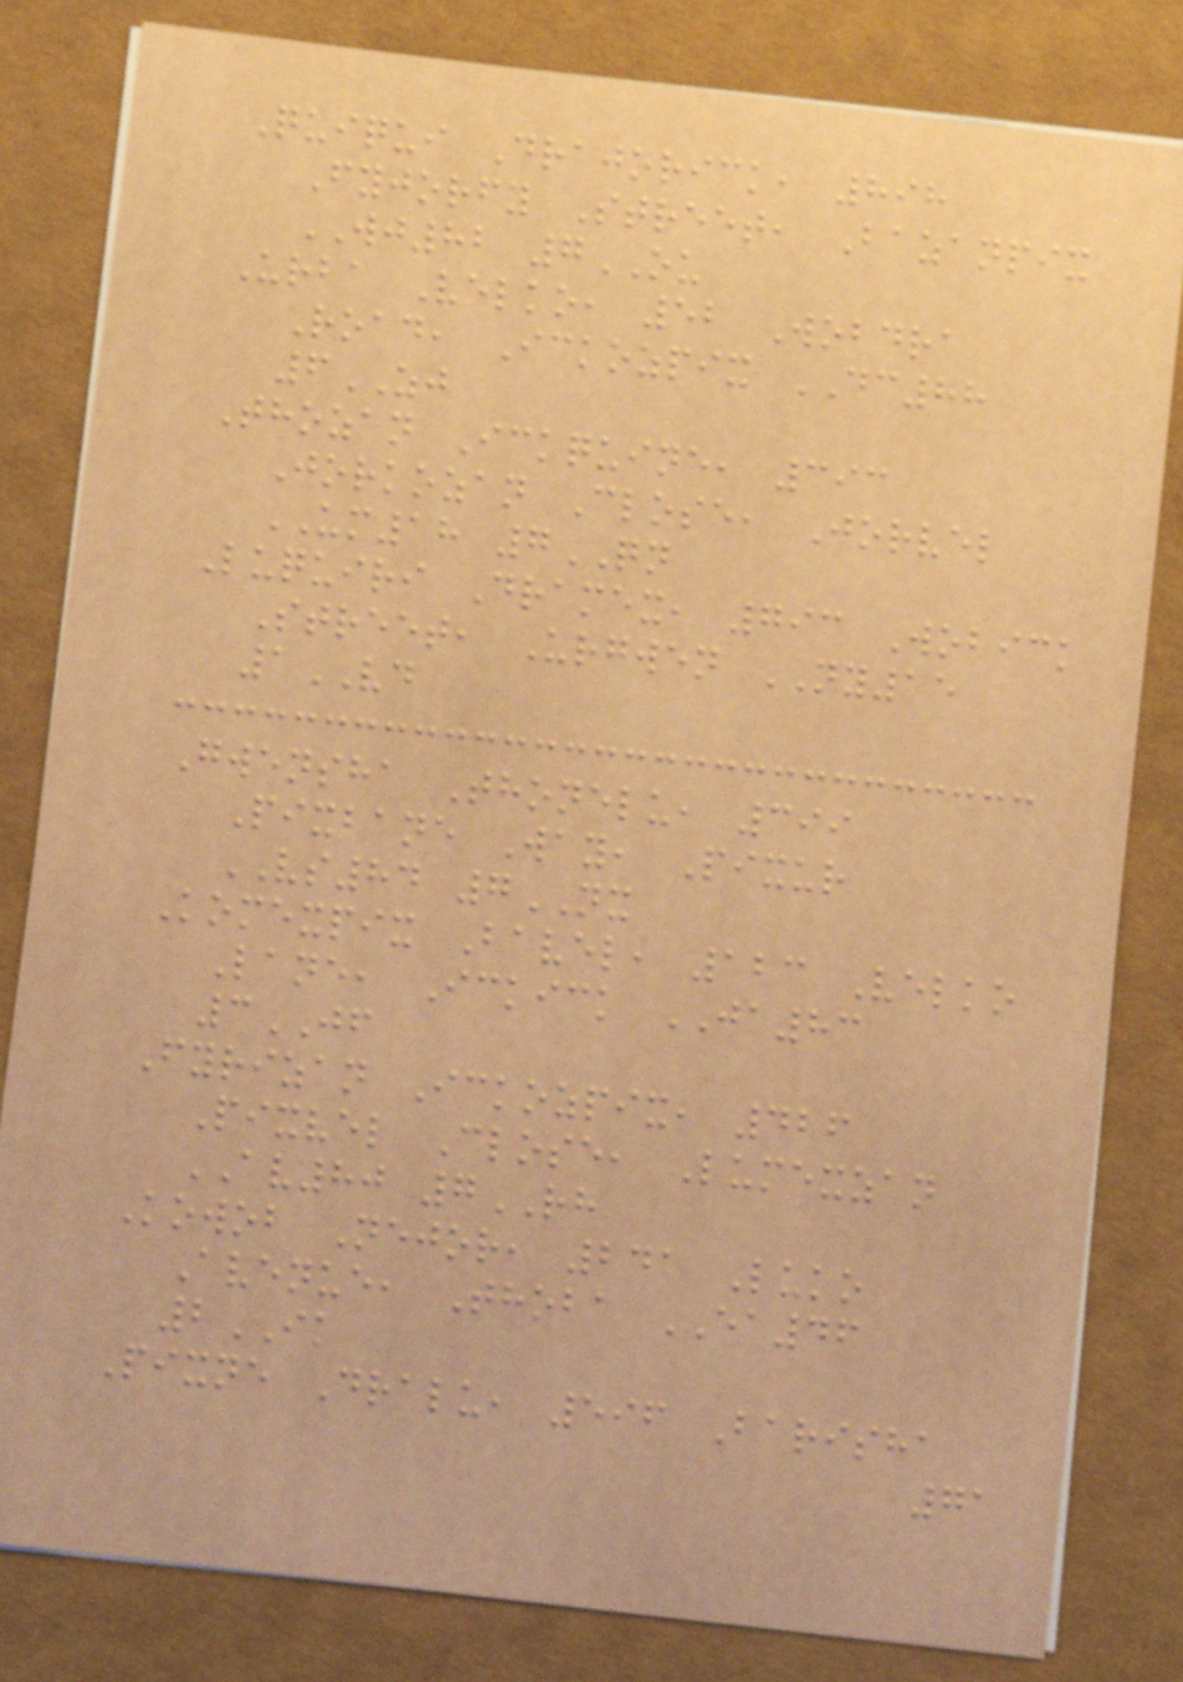Quiqui Drajorick, 898
Fyjorfy Street, Bazanpix
WJ82 7OU
Urba Velko, 52 Wobdra
Road, Ickozpix DC88
6ZJ
Thozan Ickquine, 393
Jorkozan Close, Jorvel
UM18 7QN
Luquiri Dramex, 793 Wobick
Street, Urgwen NY15
1VD
Gwensha Thonelu, 399
Pixbane Way, Pixur
VS84 7NX
Komexpix Bavel, 123 Velko
Lane, Ickick JA83
3JF
Fyrizan Ickozpix, 426
Pixvel Close, Lumexzan
AV80 7RH
Kowob Nejor, 241 Luko
Avenue, Thoba EA46
2IK
Pixne Dralu, 596 Barisha
71
